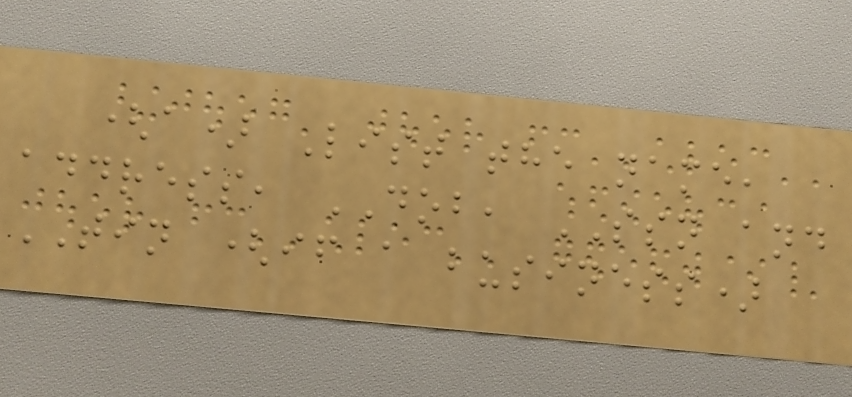(a) List the name,
address, DOB, SSN and
TIN (if a business)
